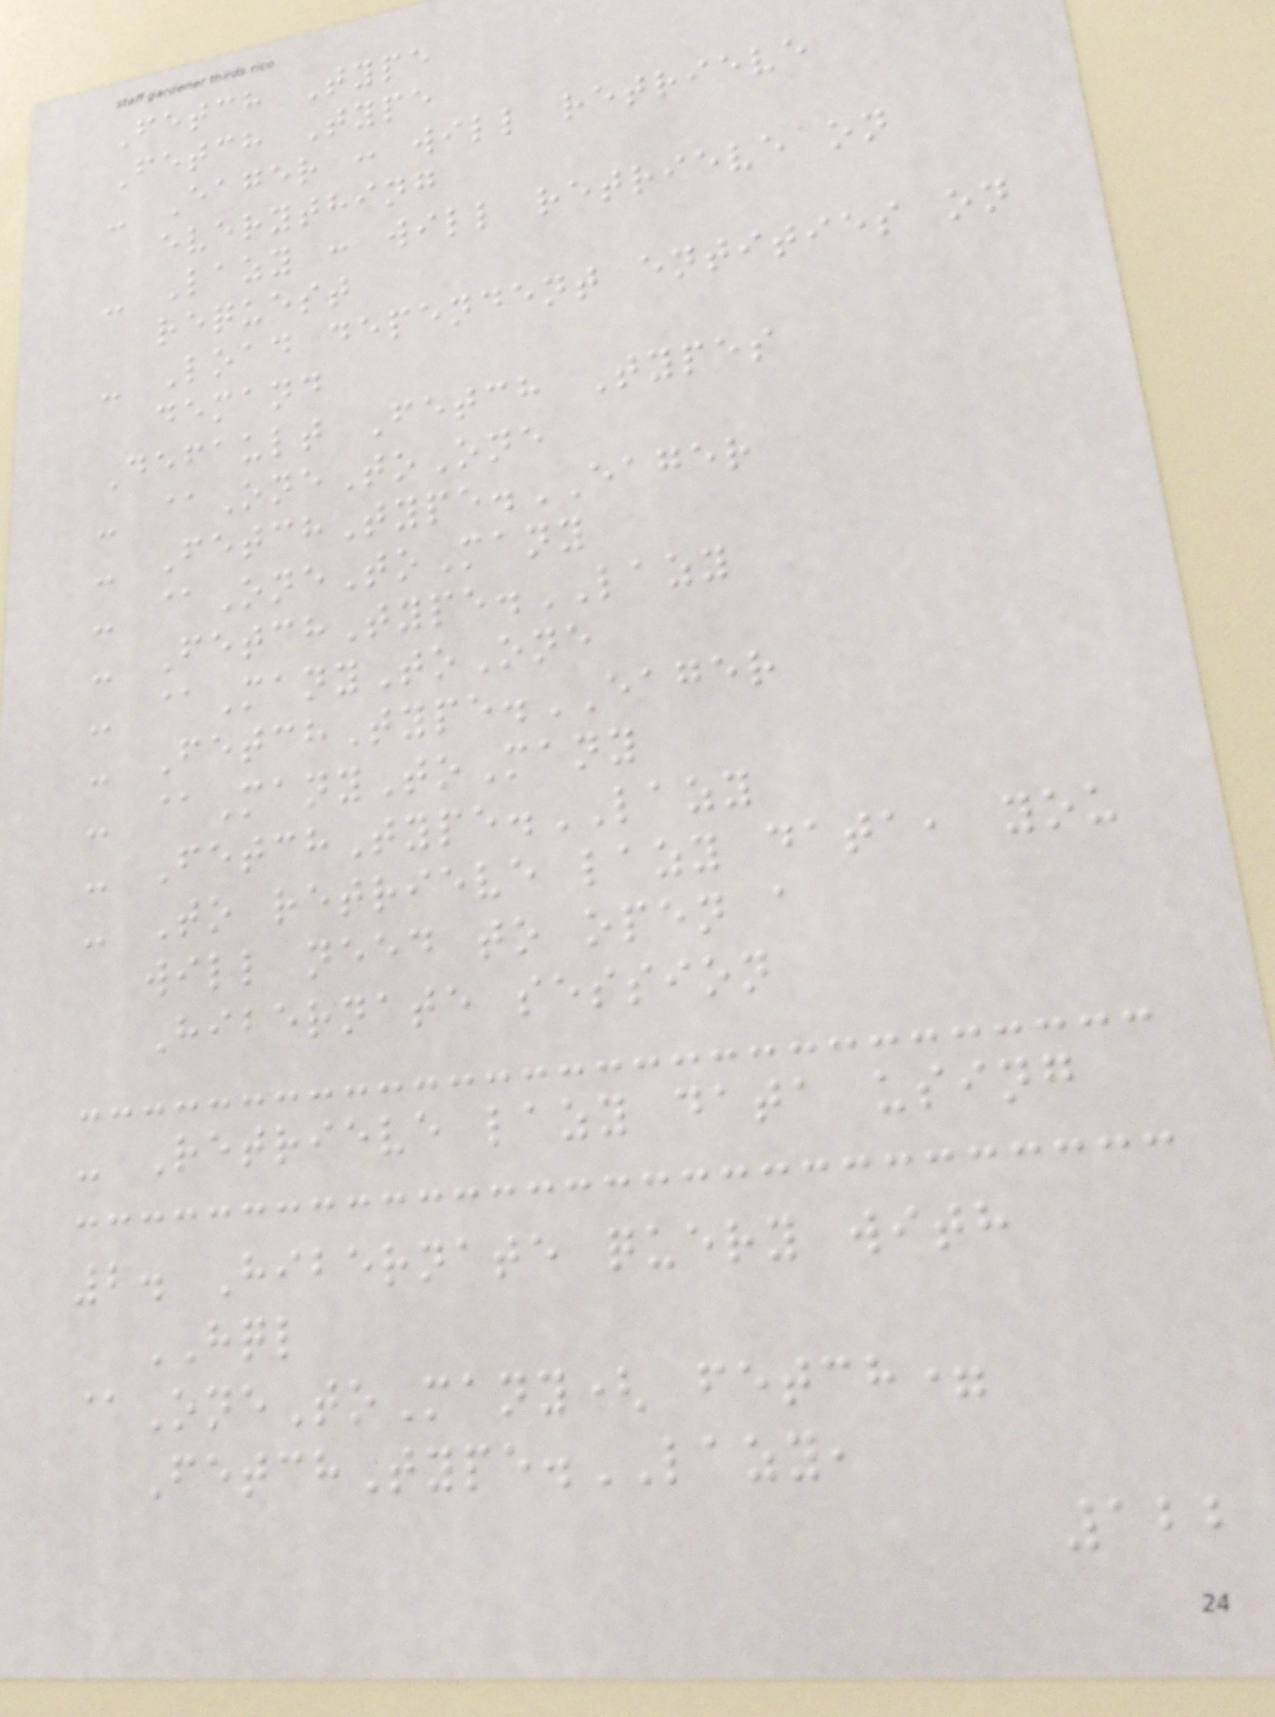Fetch Type
Fetch Type
- Eager : will retrieve
everything
- Lazy : will retrieve on
request
- Load dependent entities on
demand
Default Fetch Types
- @OneToOne
- FetchType.EAGER
- @OneToMany
- FetchType.LAZY
- @ManyToOne
- FetchType.EAGER
- @ManyToMany
- FetchType.LAZY
- To retrieve lazy data, you
will need to open a
Hibernate session
- Retrieve lazy data using
2. Hibernate query with
HQL
@OneToMany( fetch=
FetchType.LAZY,
122
